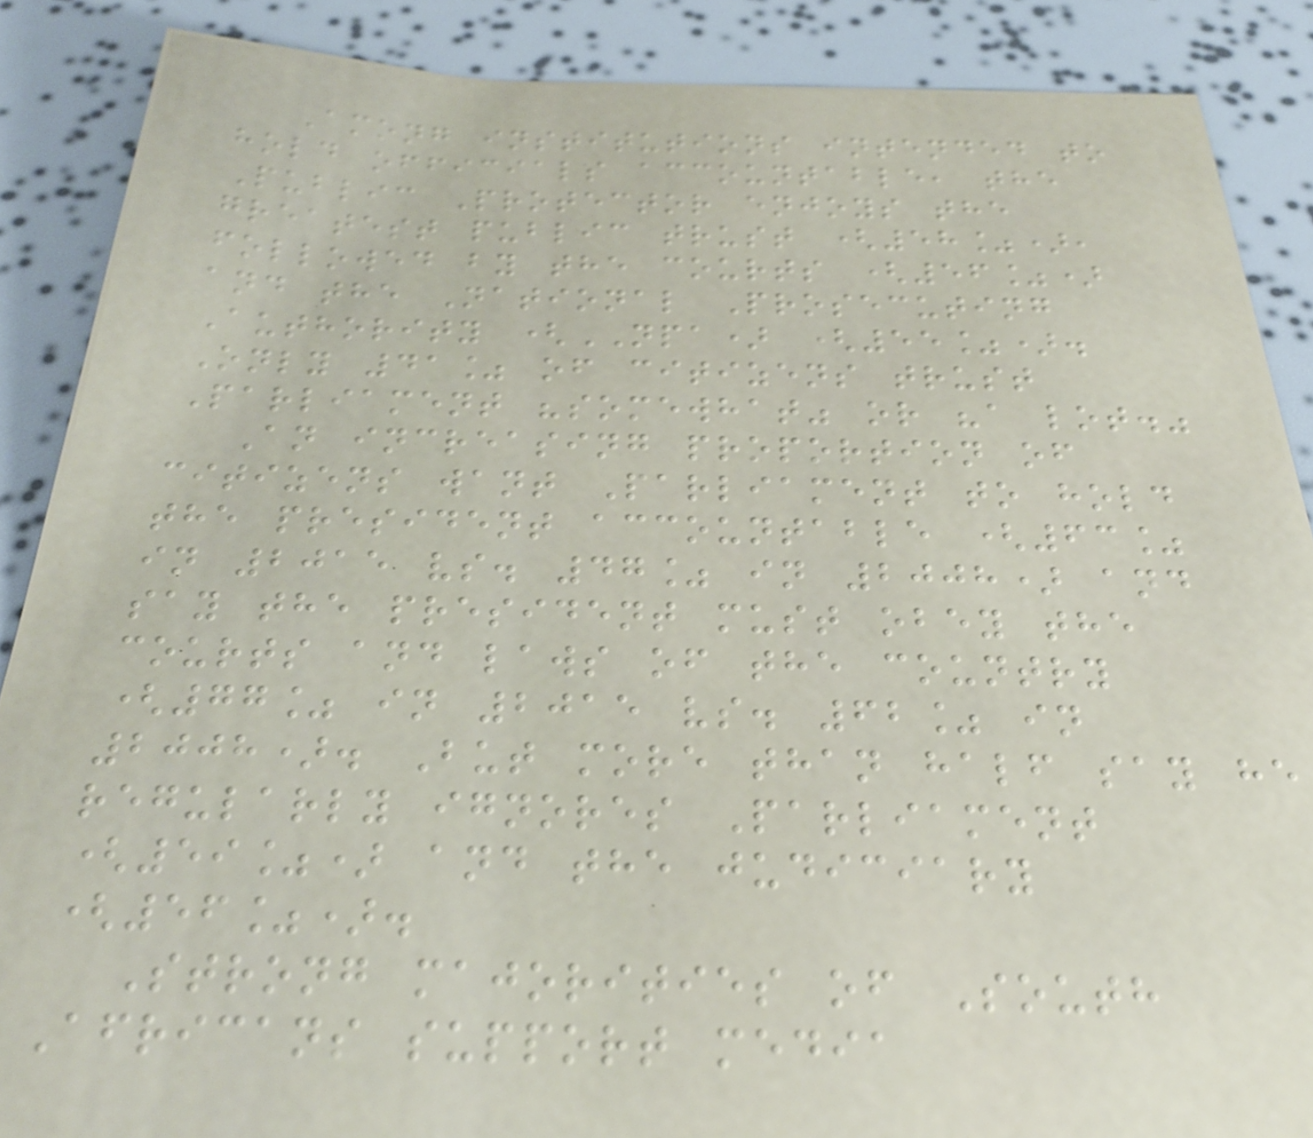Among institutions intended to
hold officials accountable, the
Public Protector enjoys the
greatest public trust (58%),
followed by the courts (56%)
and the National Prosecuting
Authority (NPA) (55%).
Only 41% of citizens trust
Parliament "somewhat" or "a lot."
An increasing proportion of
citizens want Parliament to hold
the president accountable (63%
in 2015 vs. 47% in 2008) and
say the president must obey the
courts and laws of the country
(77% in 2015 vs. 62% in
2008). But more than half say he
regularly ignores Parliament
(59%) and the judiciary
(56%).
Strong majorities of South
Africans support media
